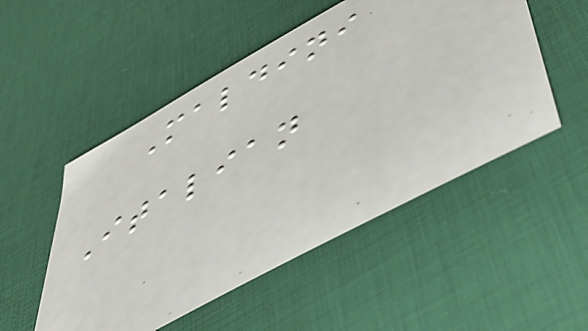Maldini
Italian
